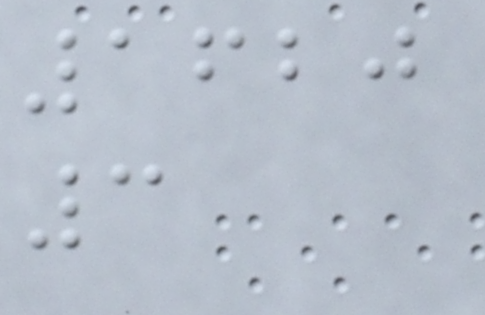1620
3
